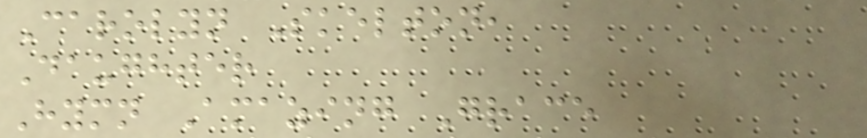Carolyn Skelton,
Daughter
Hymn Amazing Grace
